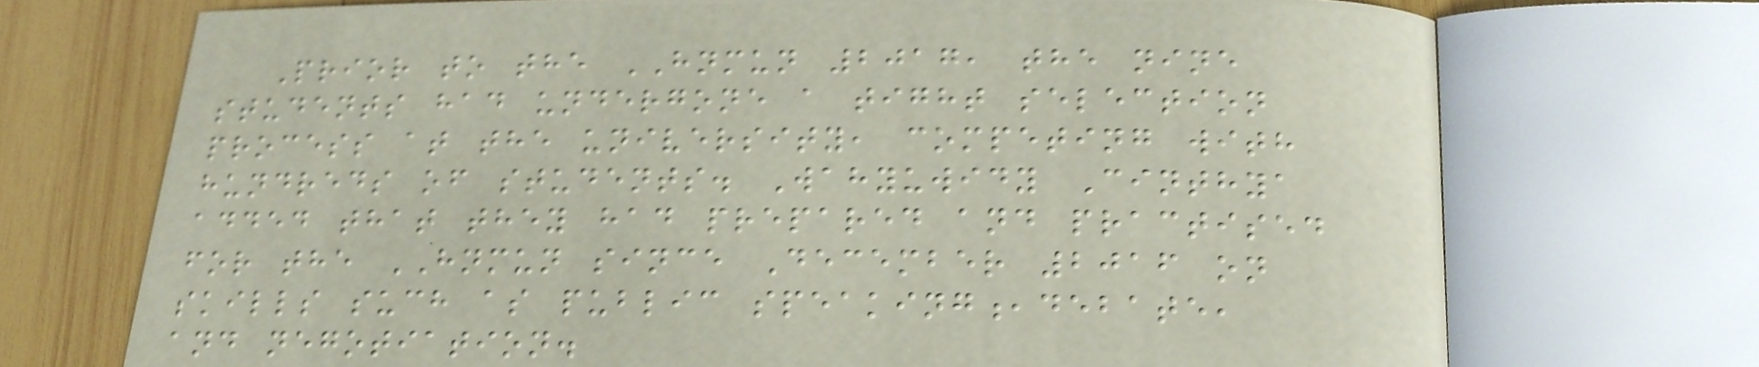Prior to the HNMUN 2017, the nine
students had undergone a tight selection
process at the university, competing with
hundreds of students. Wahyuwidy Cinthya
added that they had prepared and practised
for the HNMUN since December 2016 on
skills such as public speaking,debate,
and negotiation.
